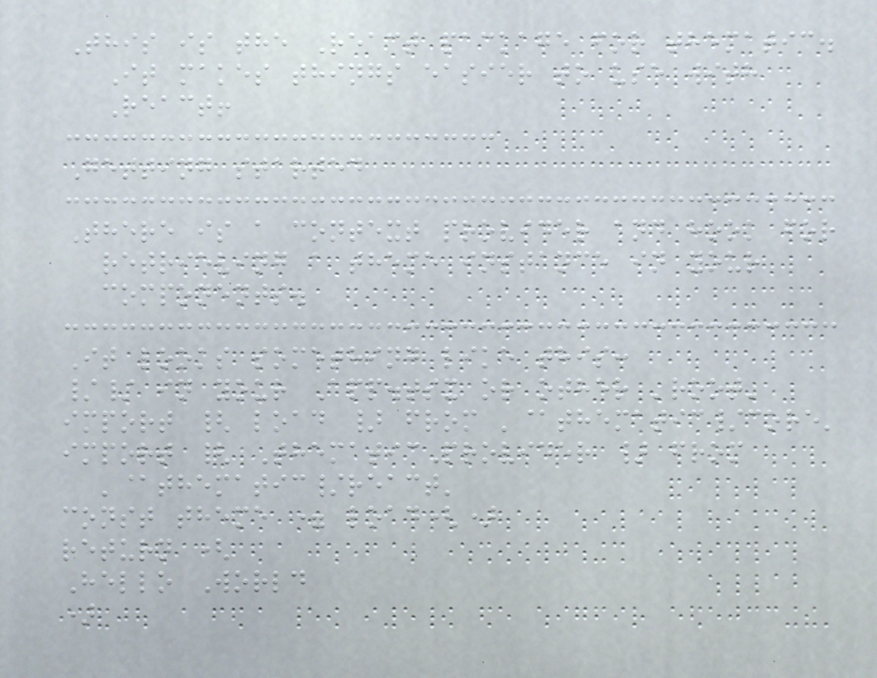This is the React package for thematic.
It makes things easier to use with
React!
Getting started
There is a context provider and hook for
retrieving a theme instance in your
components.
It looks something like this:
// in your App.tsx or other 'root'
import { load } from '@thematic/core'
import { ThematicProvider } from
'@thematic/react'
const theme = load()
return (
Hello World
)
